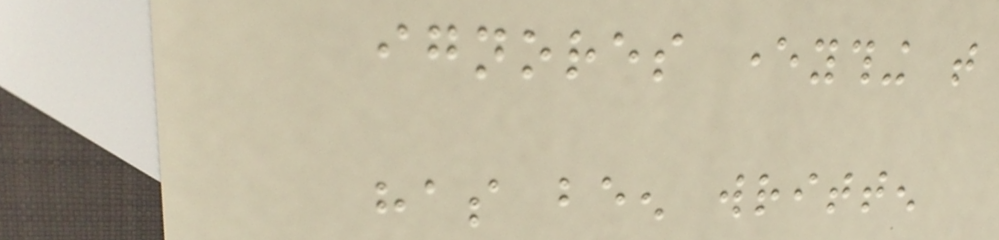ignores everything that
has been written
